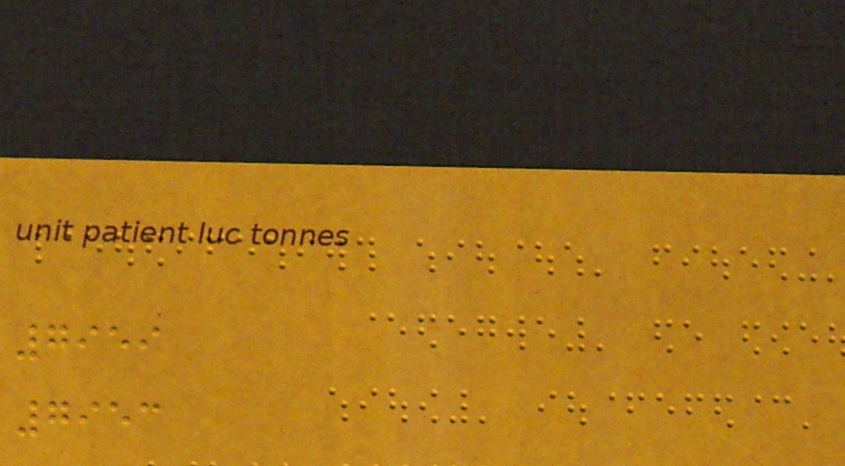7959
7953
